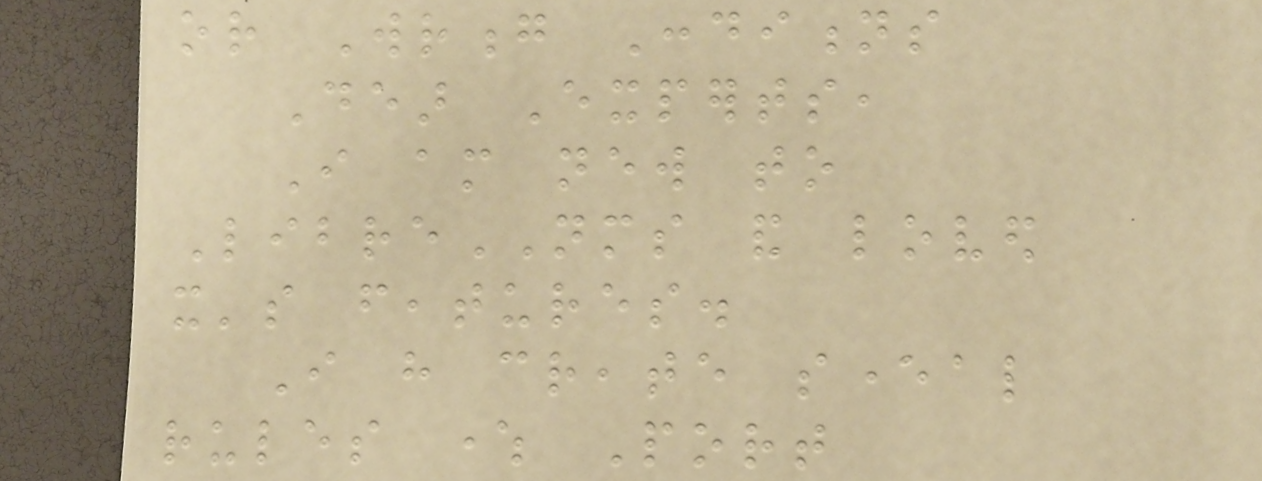or Wrong Conditions
Dear Experts,
I am new to
LibreNMS and loved
it's features.
I have create several
rules where Port
